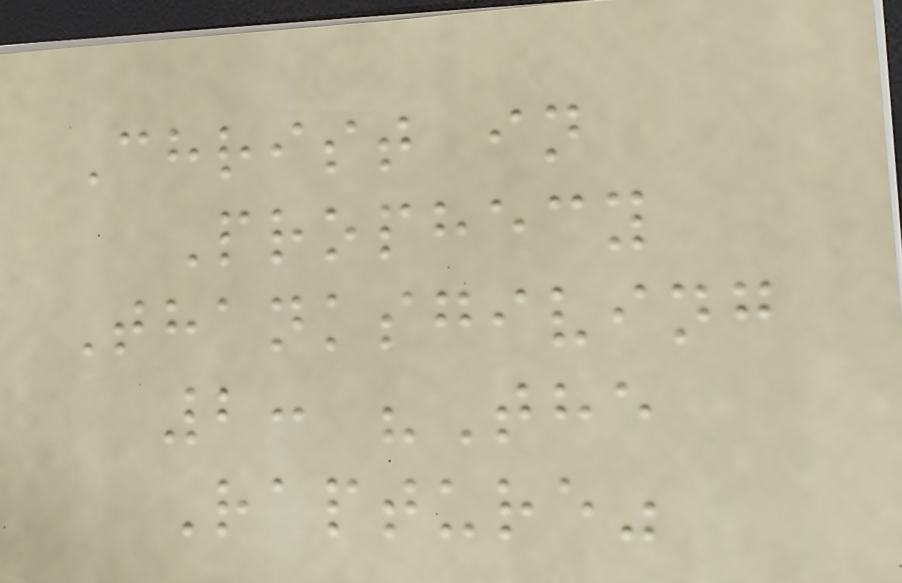Christ in
Prophecy
Thanksgiving
2: "The
Rapture"
